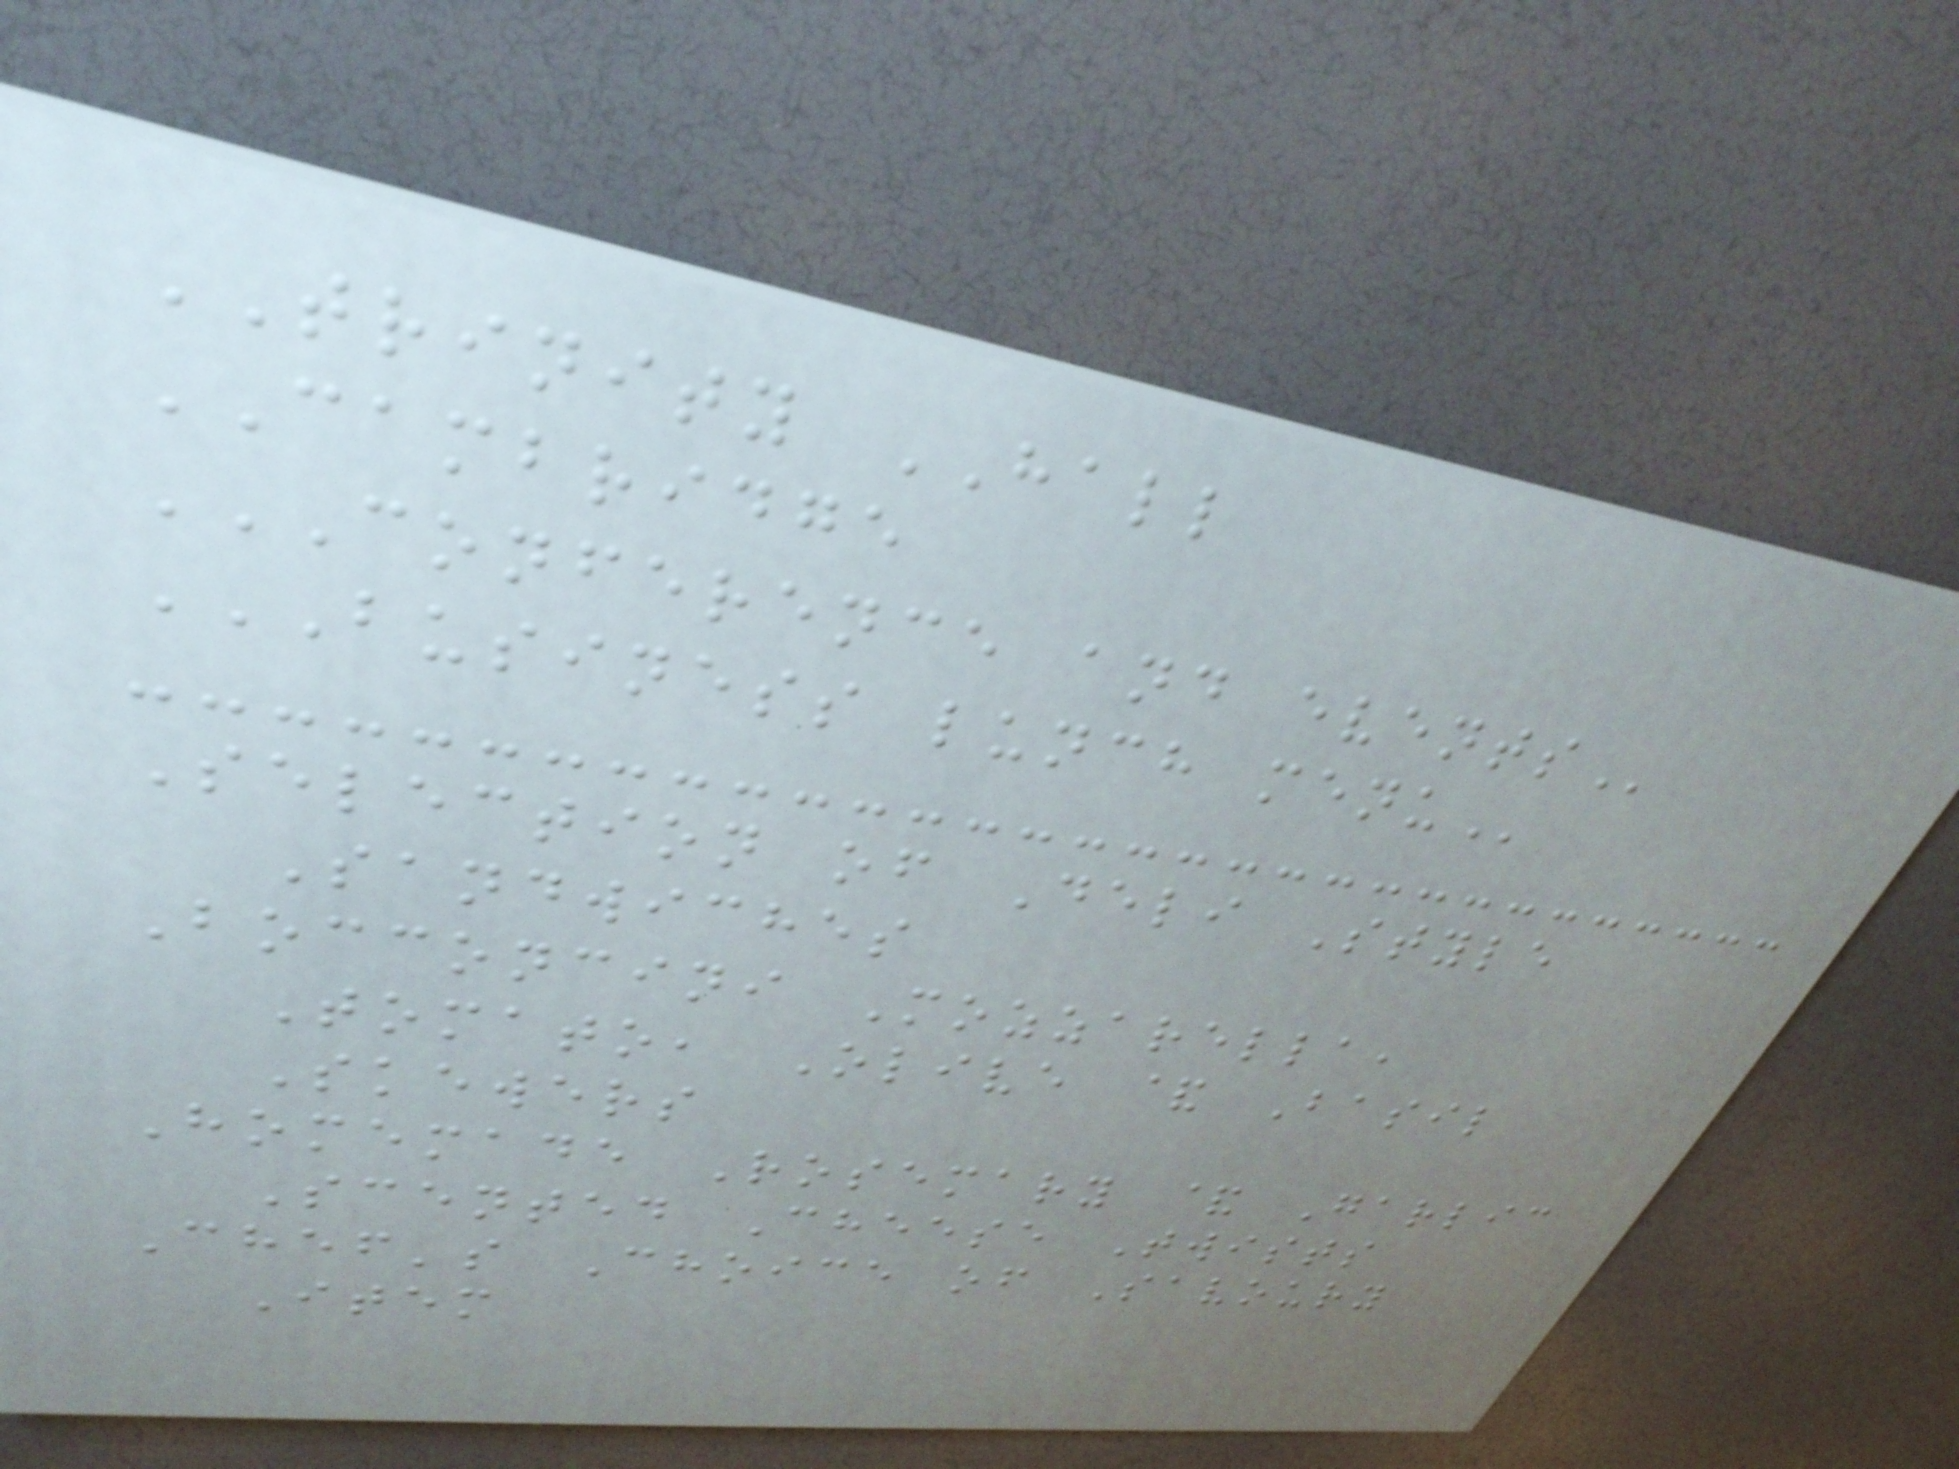TRINITY HALL
CAMBRIDGE
CONFERENCE AND EVENTS
BUSINESS LUNCH MENU
Selection of Deli Style
Sandwiches
Bocconcini Mozzarella,
Tomato, Olive & Basil
Skewers
Homemade Rosemary & Garlic
Scented Cheese Twists
Chef's Choice of Savoury
Item
